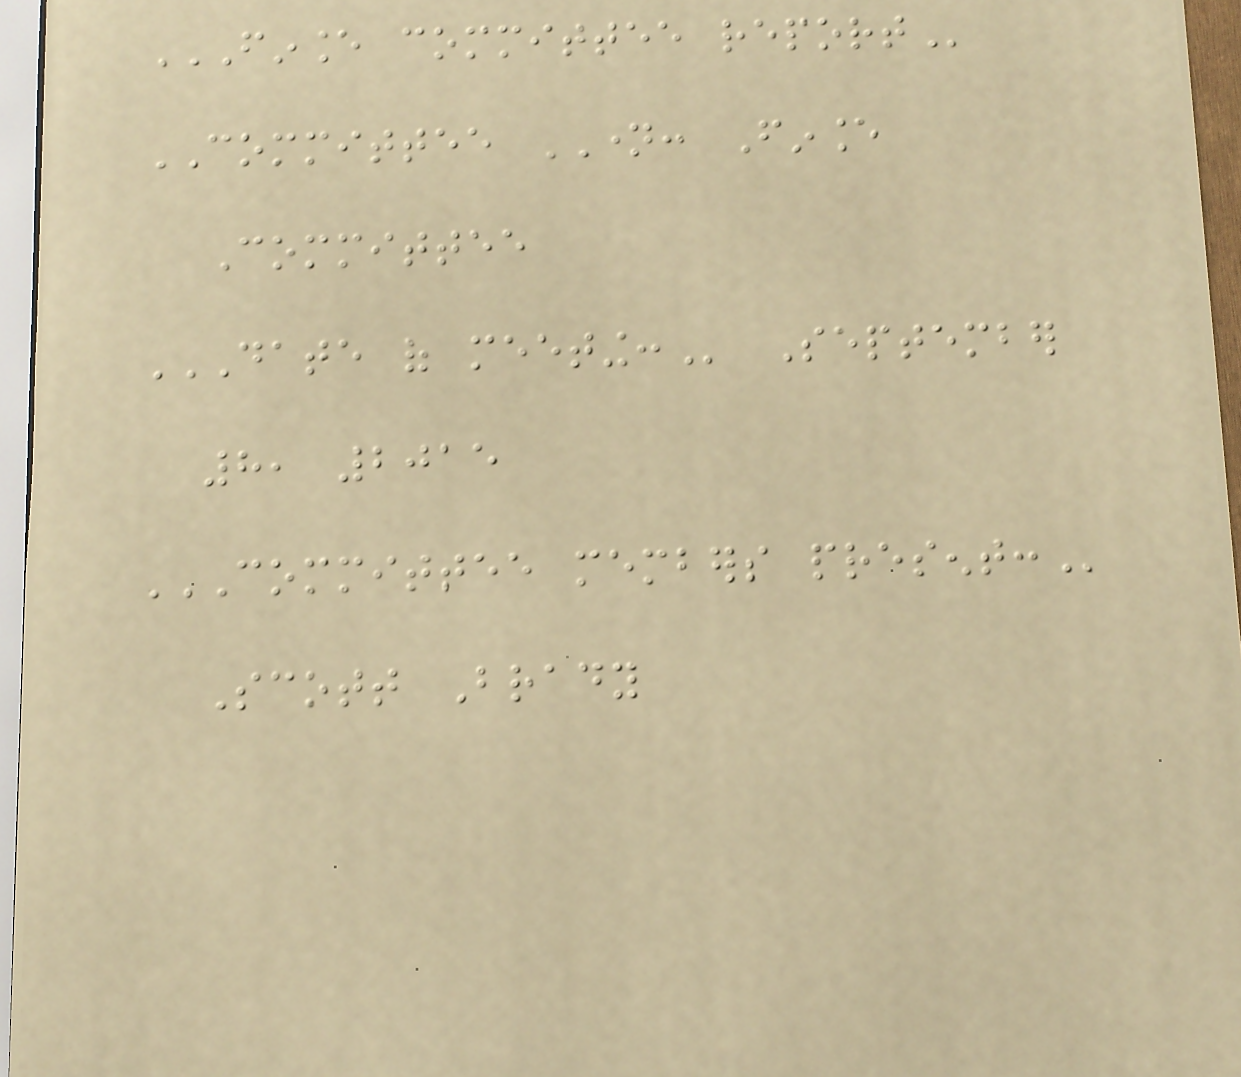FINANCE COMMITTEE REPORT
COMMITTEE NAME: Finance
Committee
DATE OF MEETING: September
8, 2015
COMMITTEE MEMBERS PRESENT:
Scott Brady
